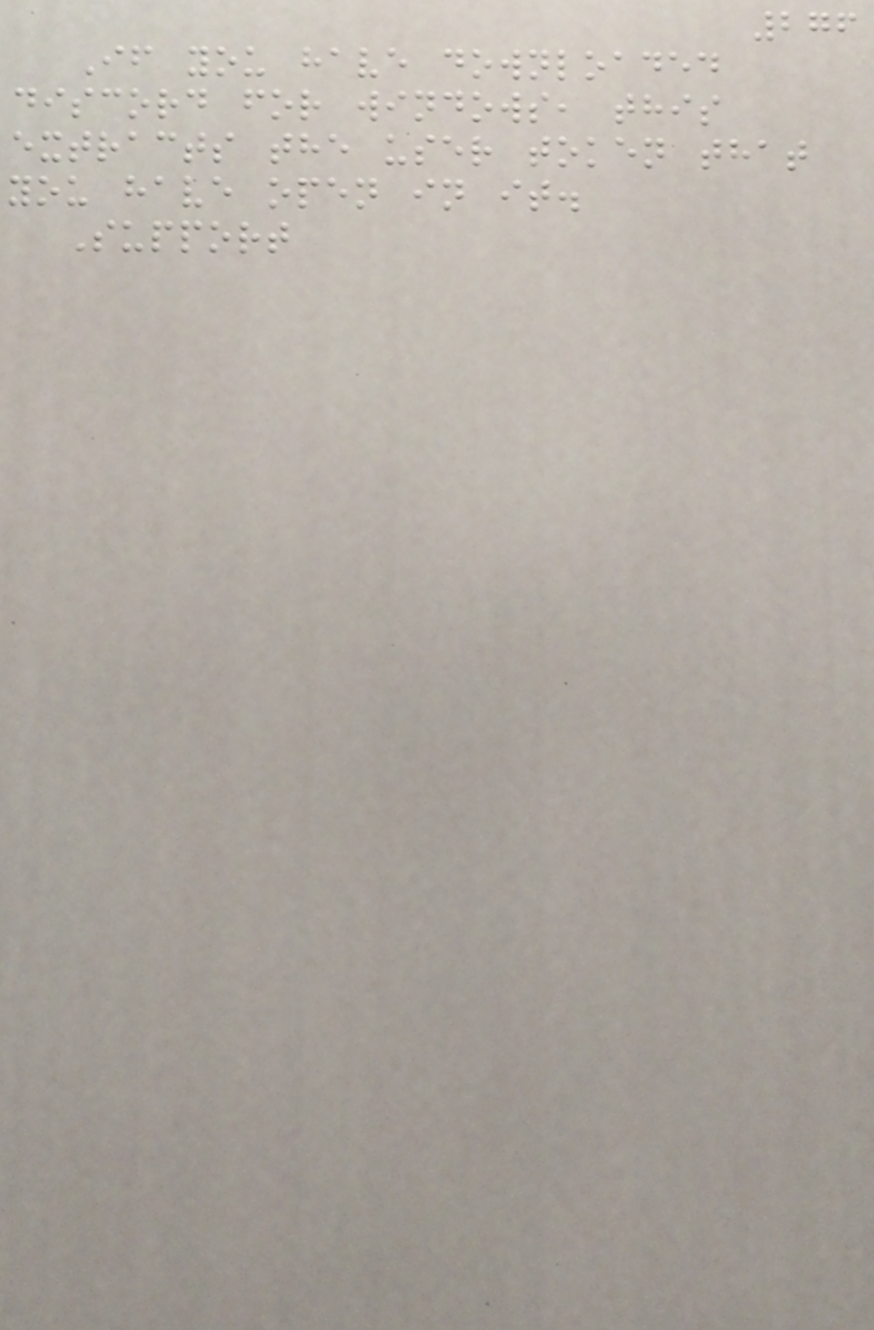276
If you have downloaded
discord for windows, this
extracts the user token that
you have open in it.
Support
